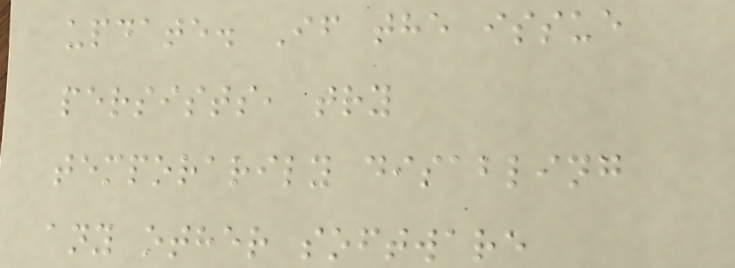update. If the issue
persists, try
temporarily disabling
any other software
